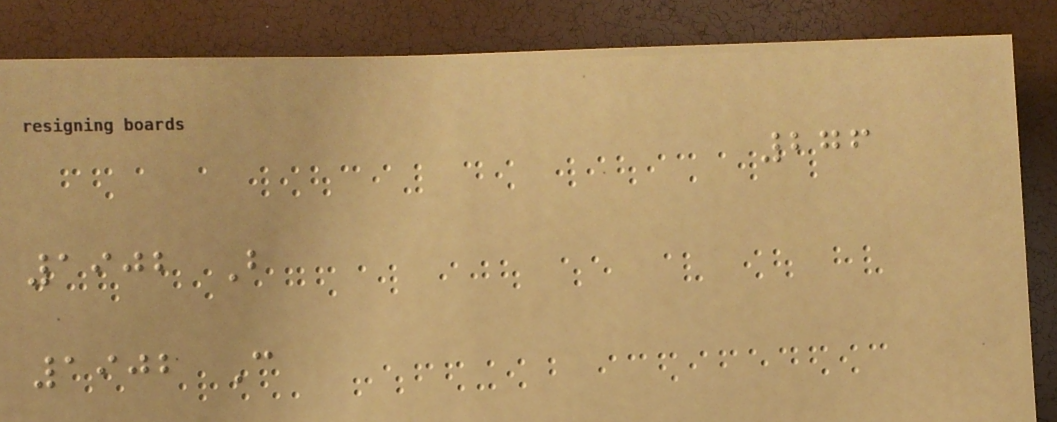276
1902 B
1902 C
